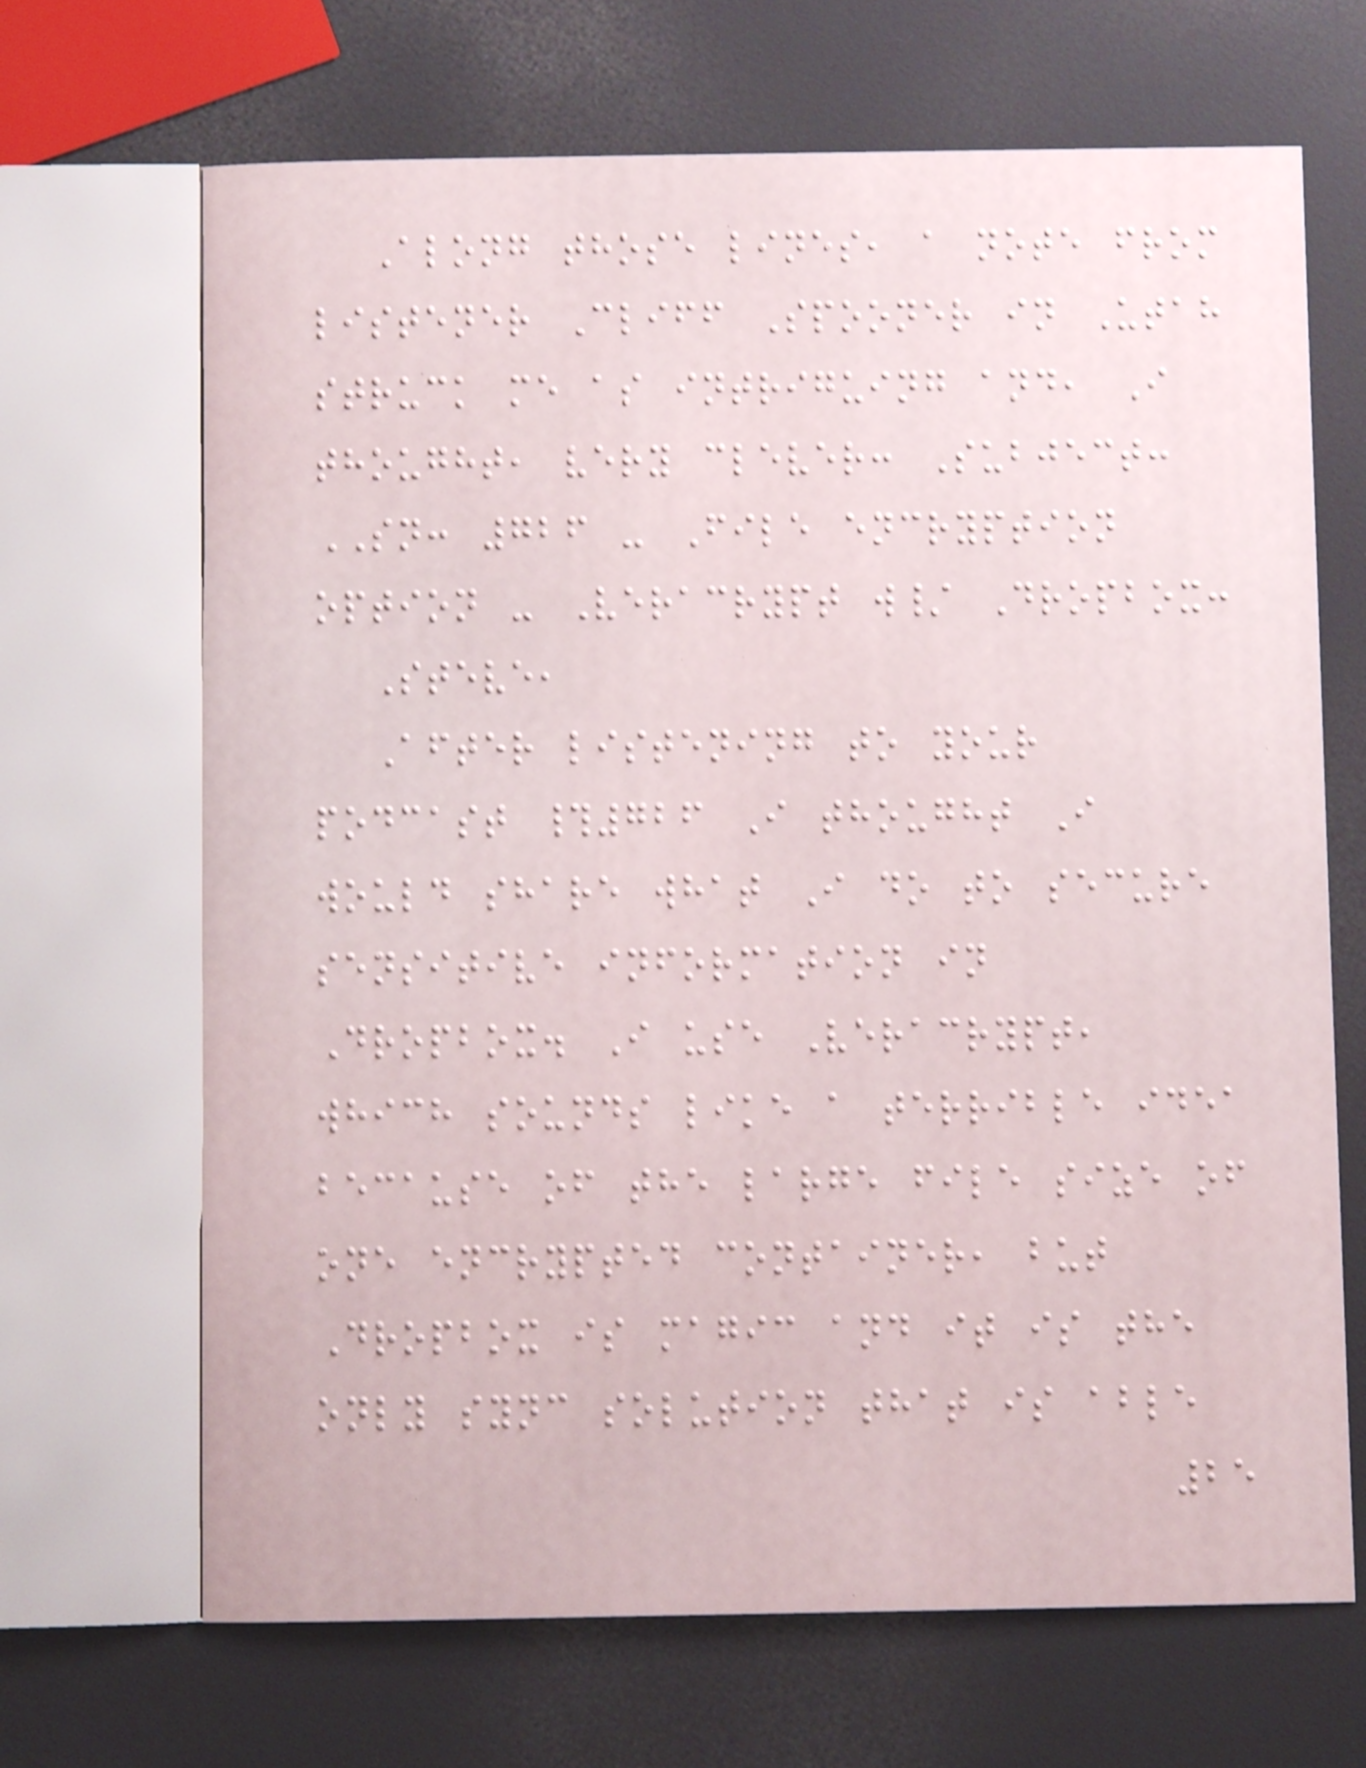Along those lines, a note from
listener Cliff Spooner in Utah
struck me as intriguing and, I
thought, very clever: Subject:
SN: 726 - File encryption
option - Veracrypt w/ Dropbox:
Steve,
After listening to your
podcast #726 I thought I
would share what I do to secure
sensitive information in
Dropbox. I use Veracrypt,
which sounds like a terrible idea
because of the large file size of
one encrypted container, but
Dropbox is magic and it is the
only sync solution that is able
25
